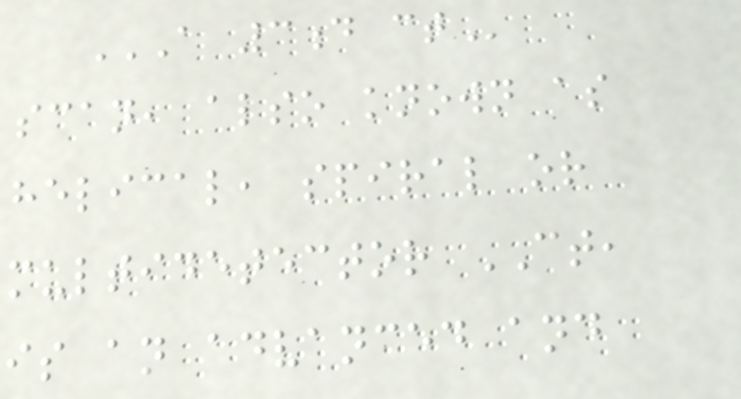A 3D CT
scan, also known as
helical, spiral or
multidetector CT,
is an advanced and
